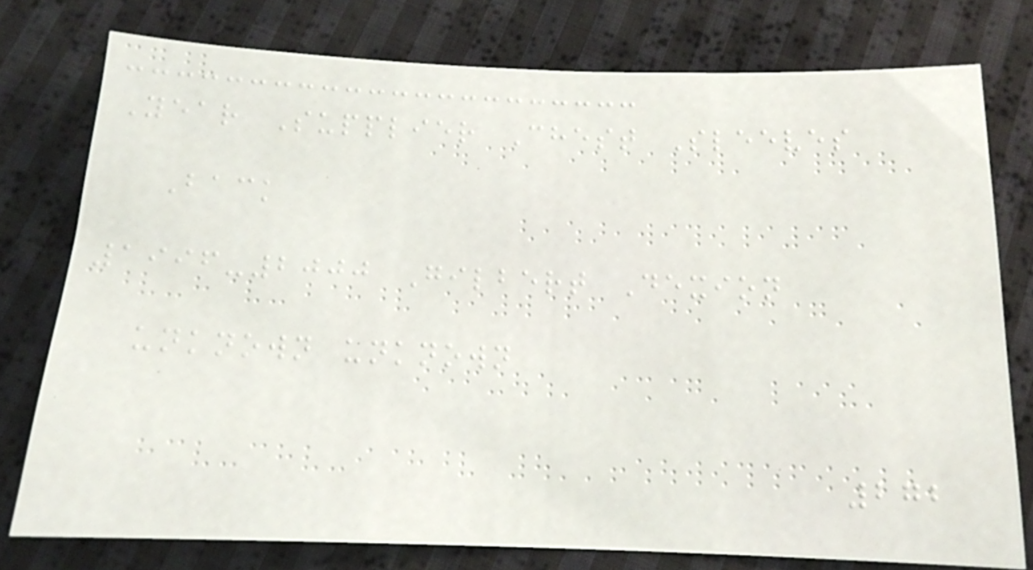Year Supplier Chest Sleeves
Back
1996-2000 Gilbert Dexion
unknown unknown
272
